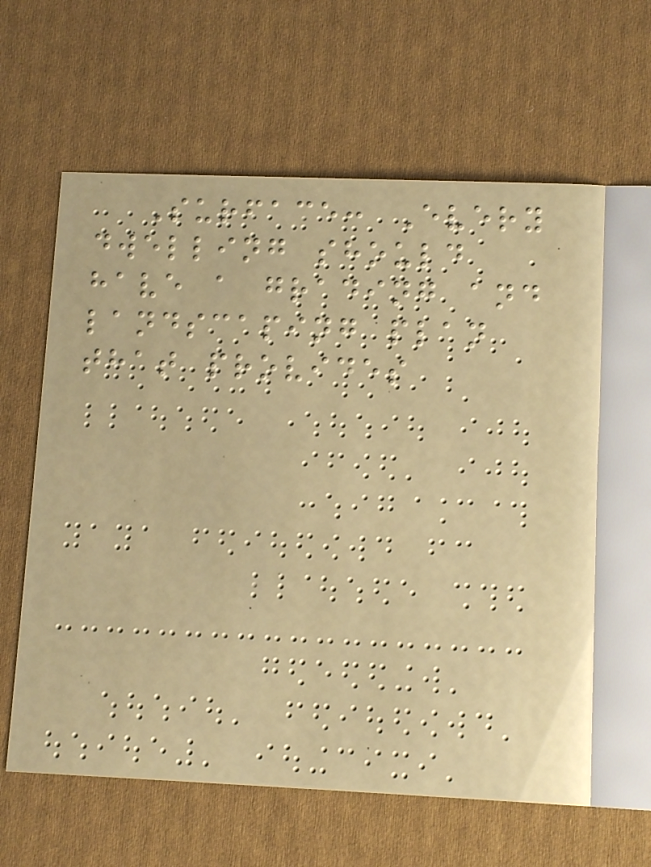Surface: Every
dwelling should
have a grading and
landscaping plan
that provides
